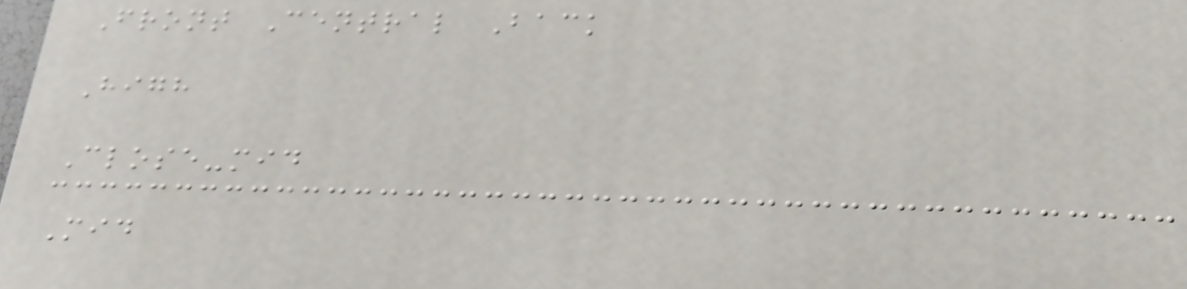Front Central Back
High
Close-mid
Mid
